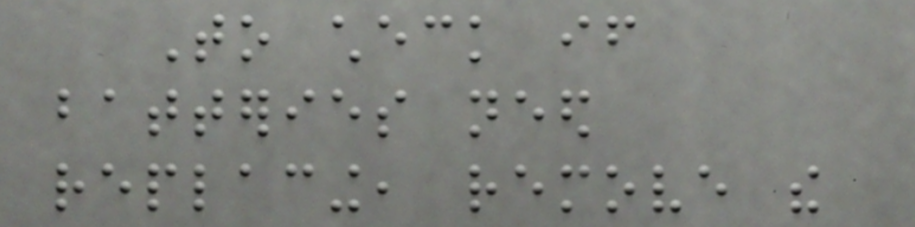To check if
batteries need
replacing, remove the
